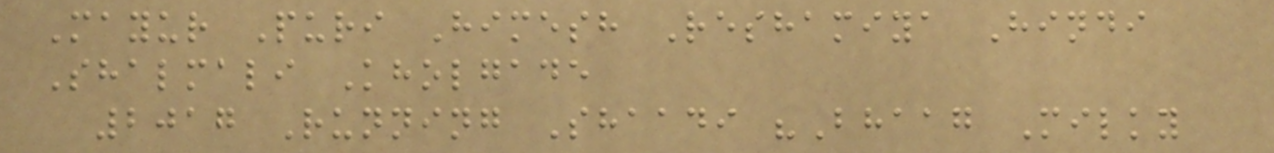Mayur Puri Himesh Reshamiya Hindi
Shalmali Kholgade
2017 Running Shaadi "Bhaag Milky
